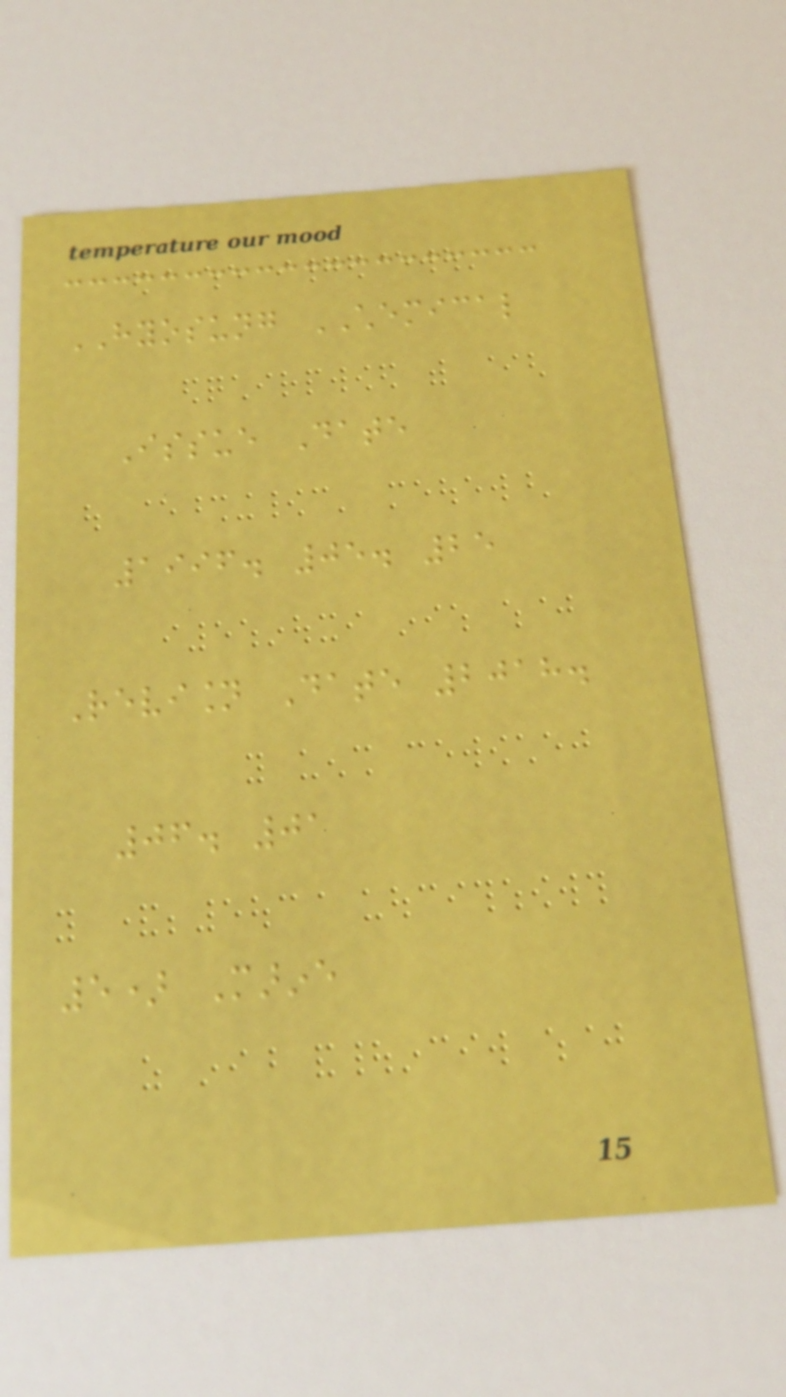HYOSUNG CHEMICAL
Issue Date
1996. 05. 25
Revision Date 2018.
06. 01
5) Marine
